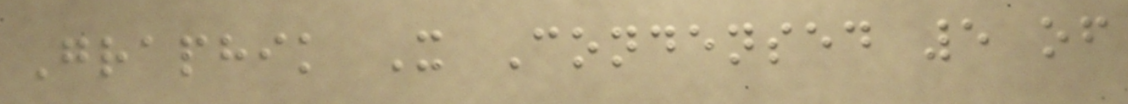Graphik X Condensed 5 of
